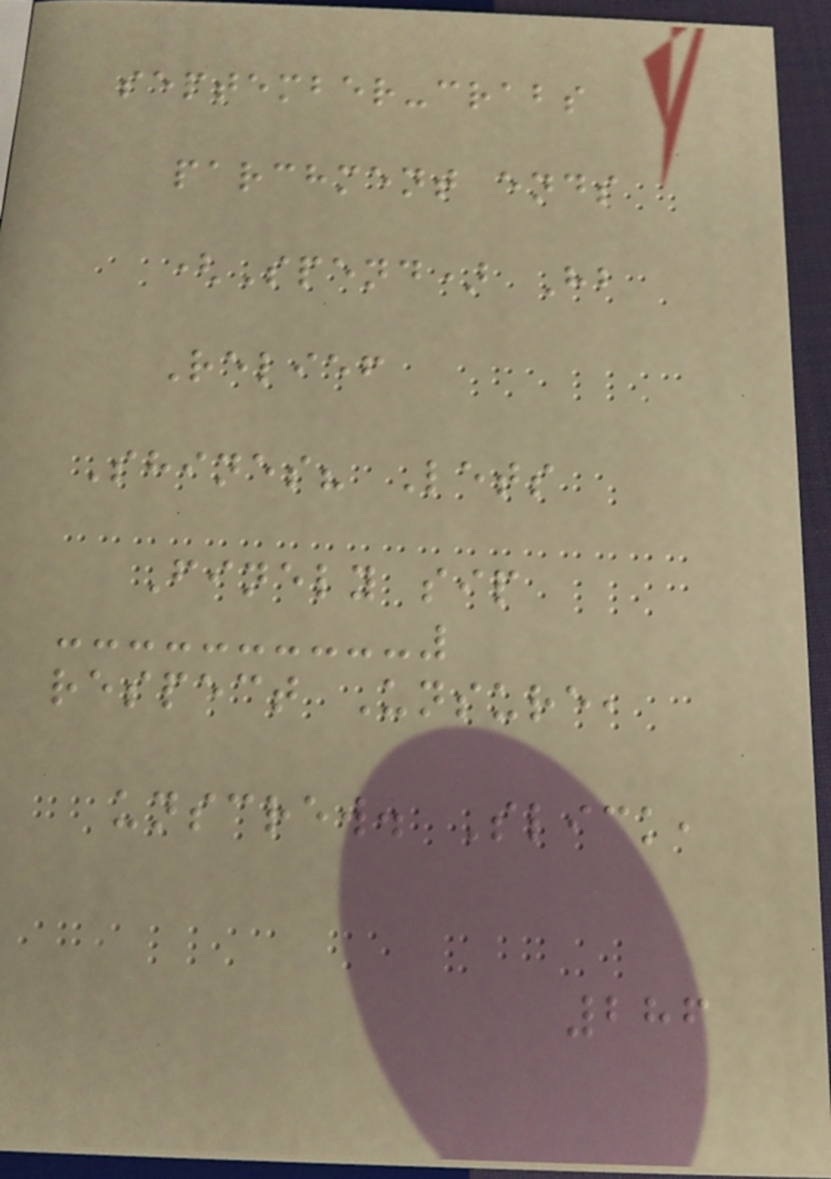september-crabs
parchment ends
(Spend) Hb
Relief
Shines? Lets
Finely sip
respect Unsure,
unscrew. Slick,
286
